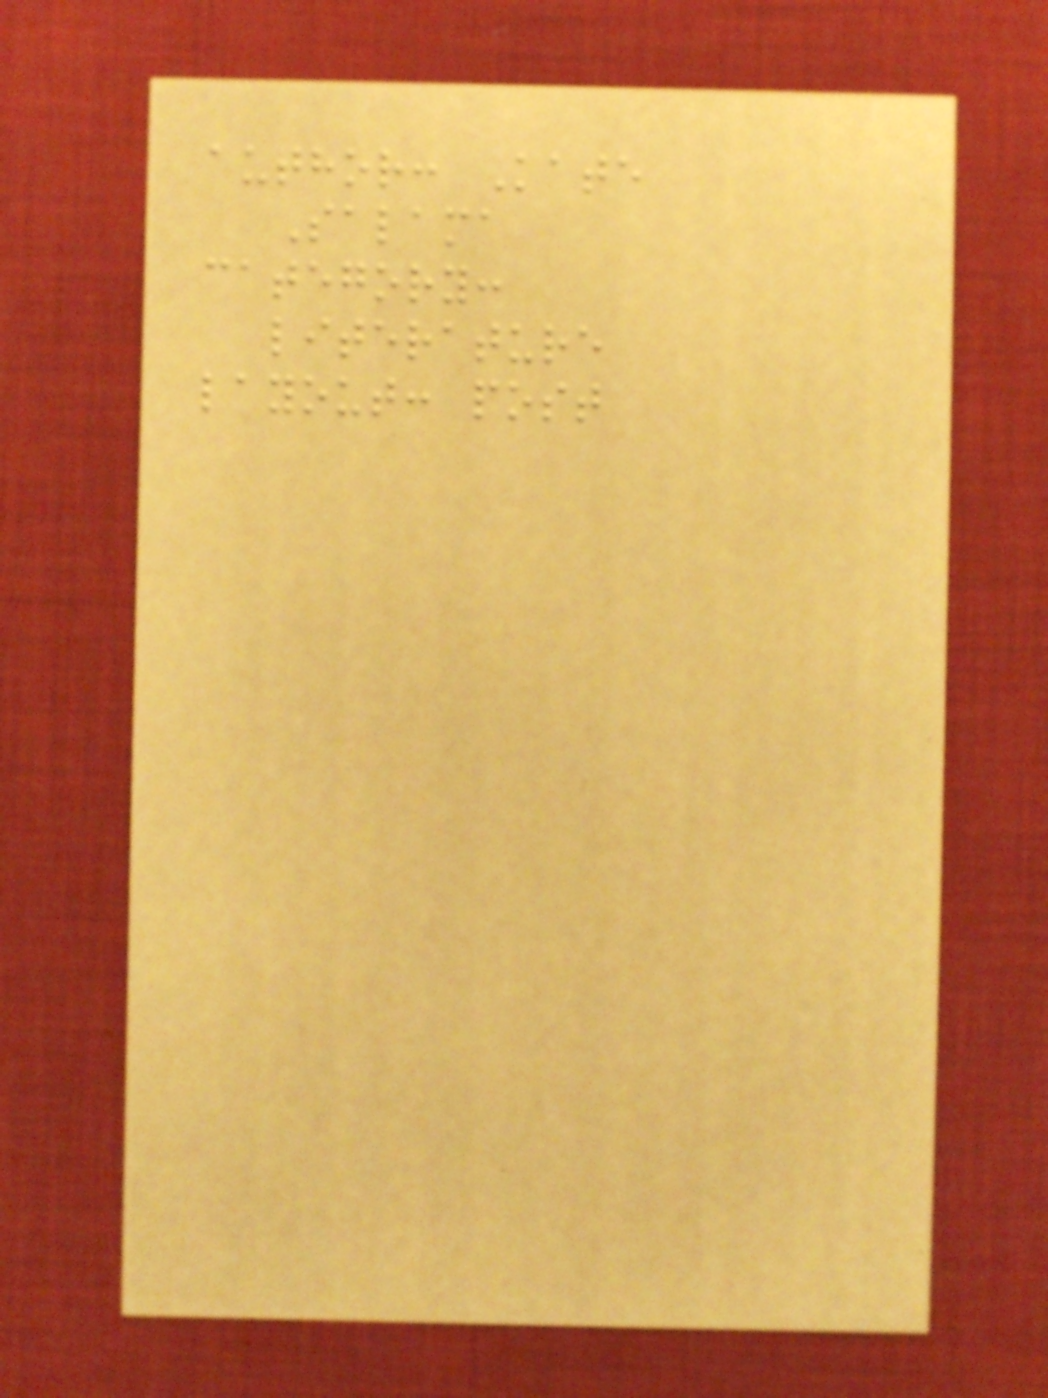author: Kate
Salama
category:
literature
layout: post
